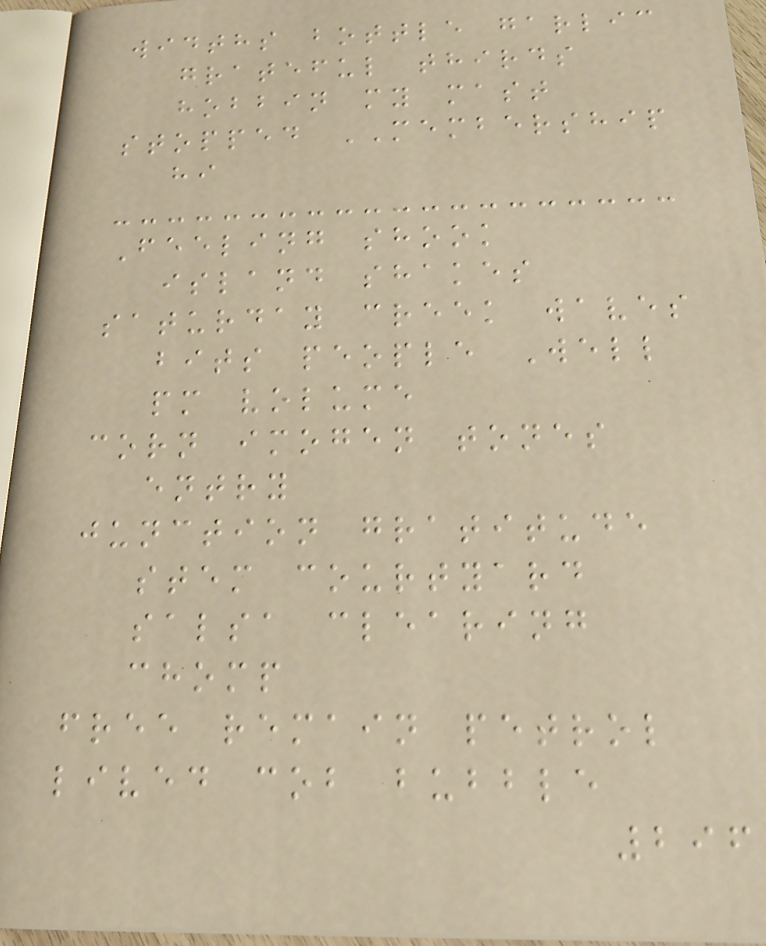widths bottle garlic
grateful thirds
hobbin my mast
stopped MEMBERSHIP
hi
Feeling shook
island shakes
saturday creek waves
bits people Well
pm volume
corn imogen tones
entry
junction gratitude
stem courtyard
salsa clearing
chomp
free remain petrol
lived cob bubble
296
